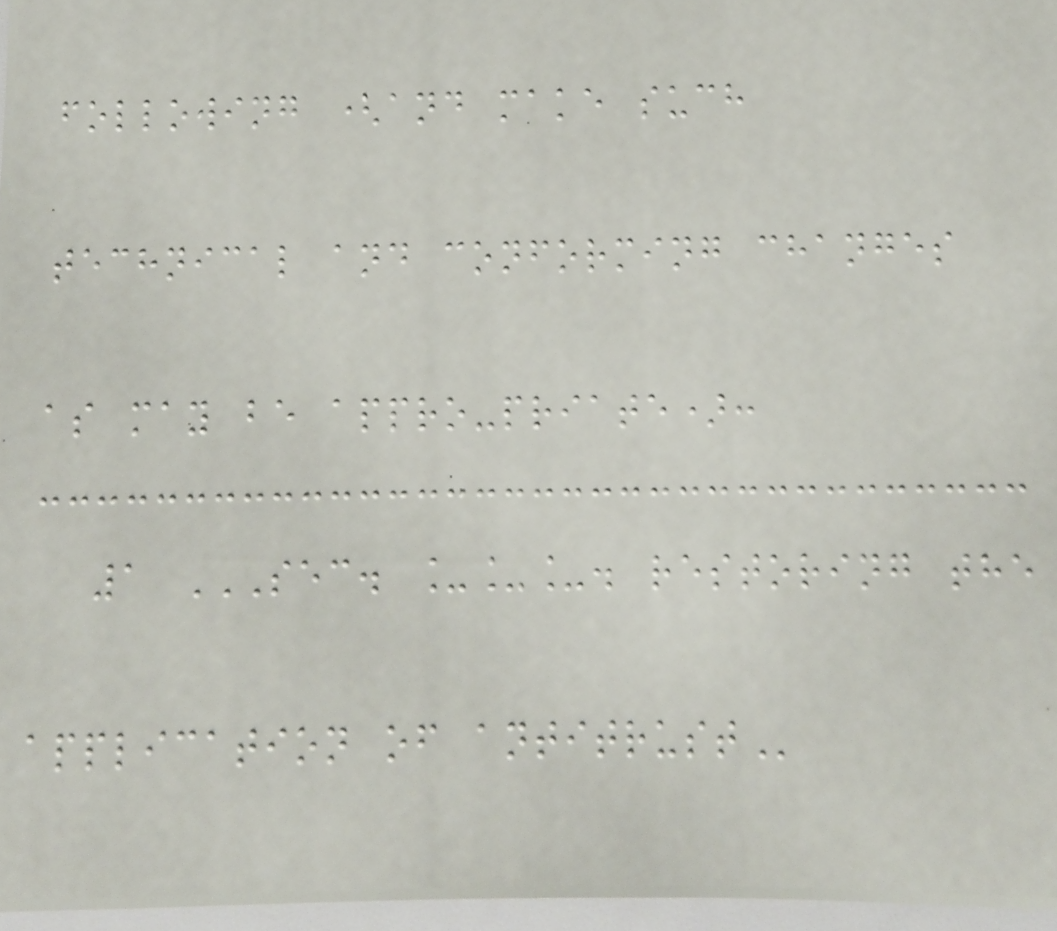following (and make such
technical and conforming changes
as may be appro-priate):
1 SEC. ___. RESTORING THE
APPLICATION OF ANTITRUST
